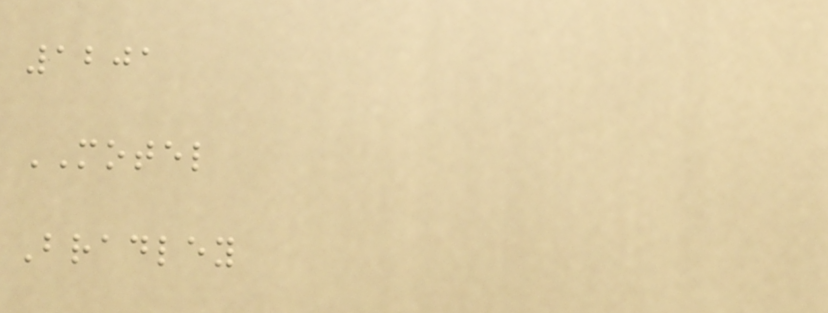1201
MOTEL
Bradley
